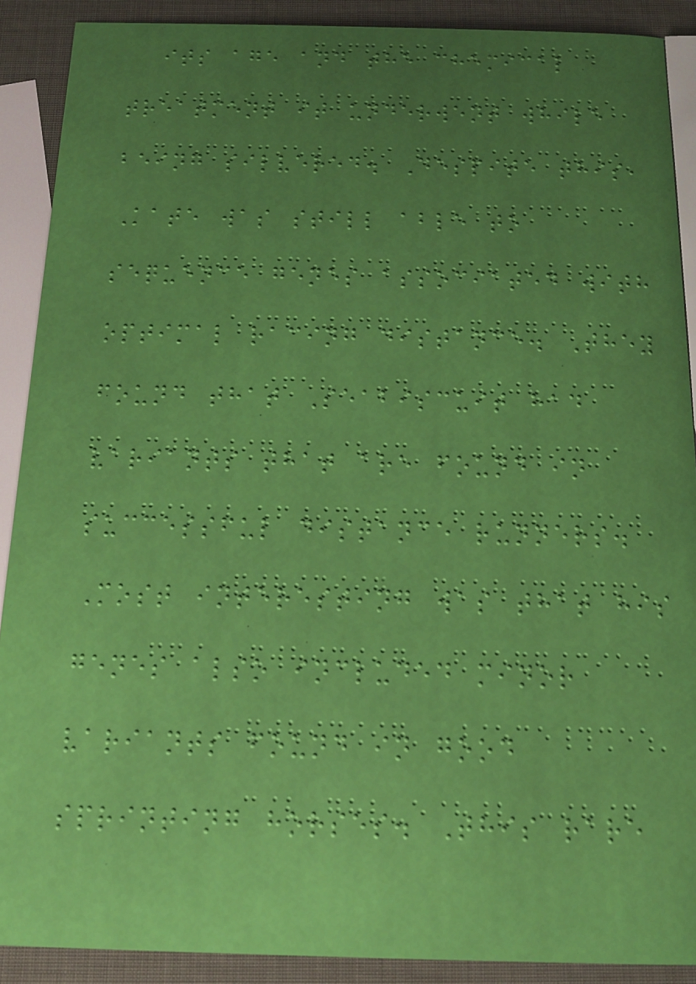its age and the chemical
treatment it underwent while
being silvered. Despite this,
Kate was still able to
sequence genes associated with
optimal racing distance. They
found that Seabiscuit had
variants that are found in
successful distance runners.
Most interesting was that his
genes also included minor
variants found in good
sprinting horses. This rare
